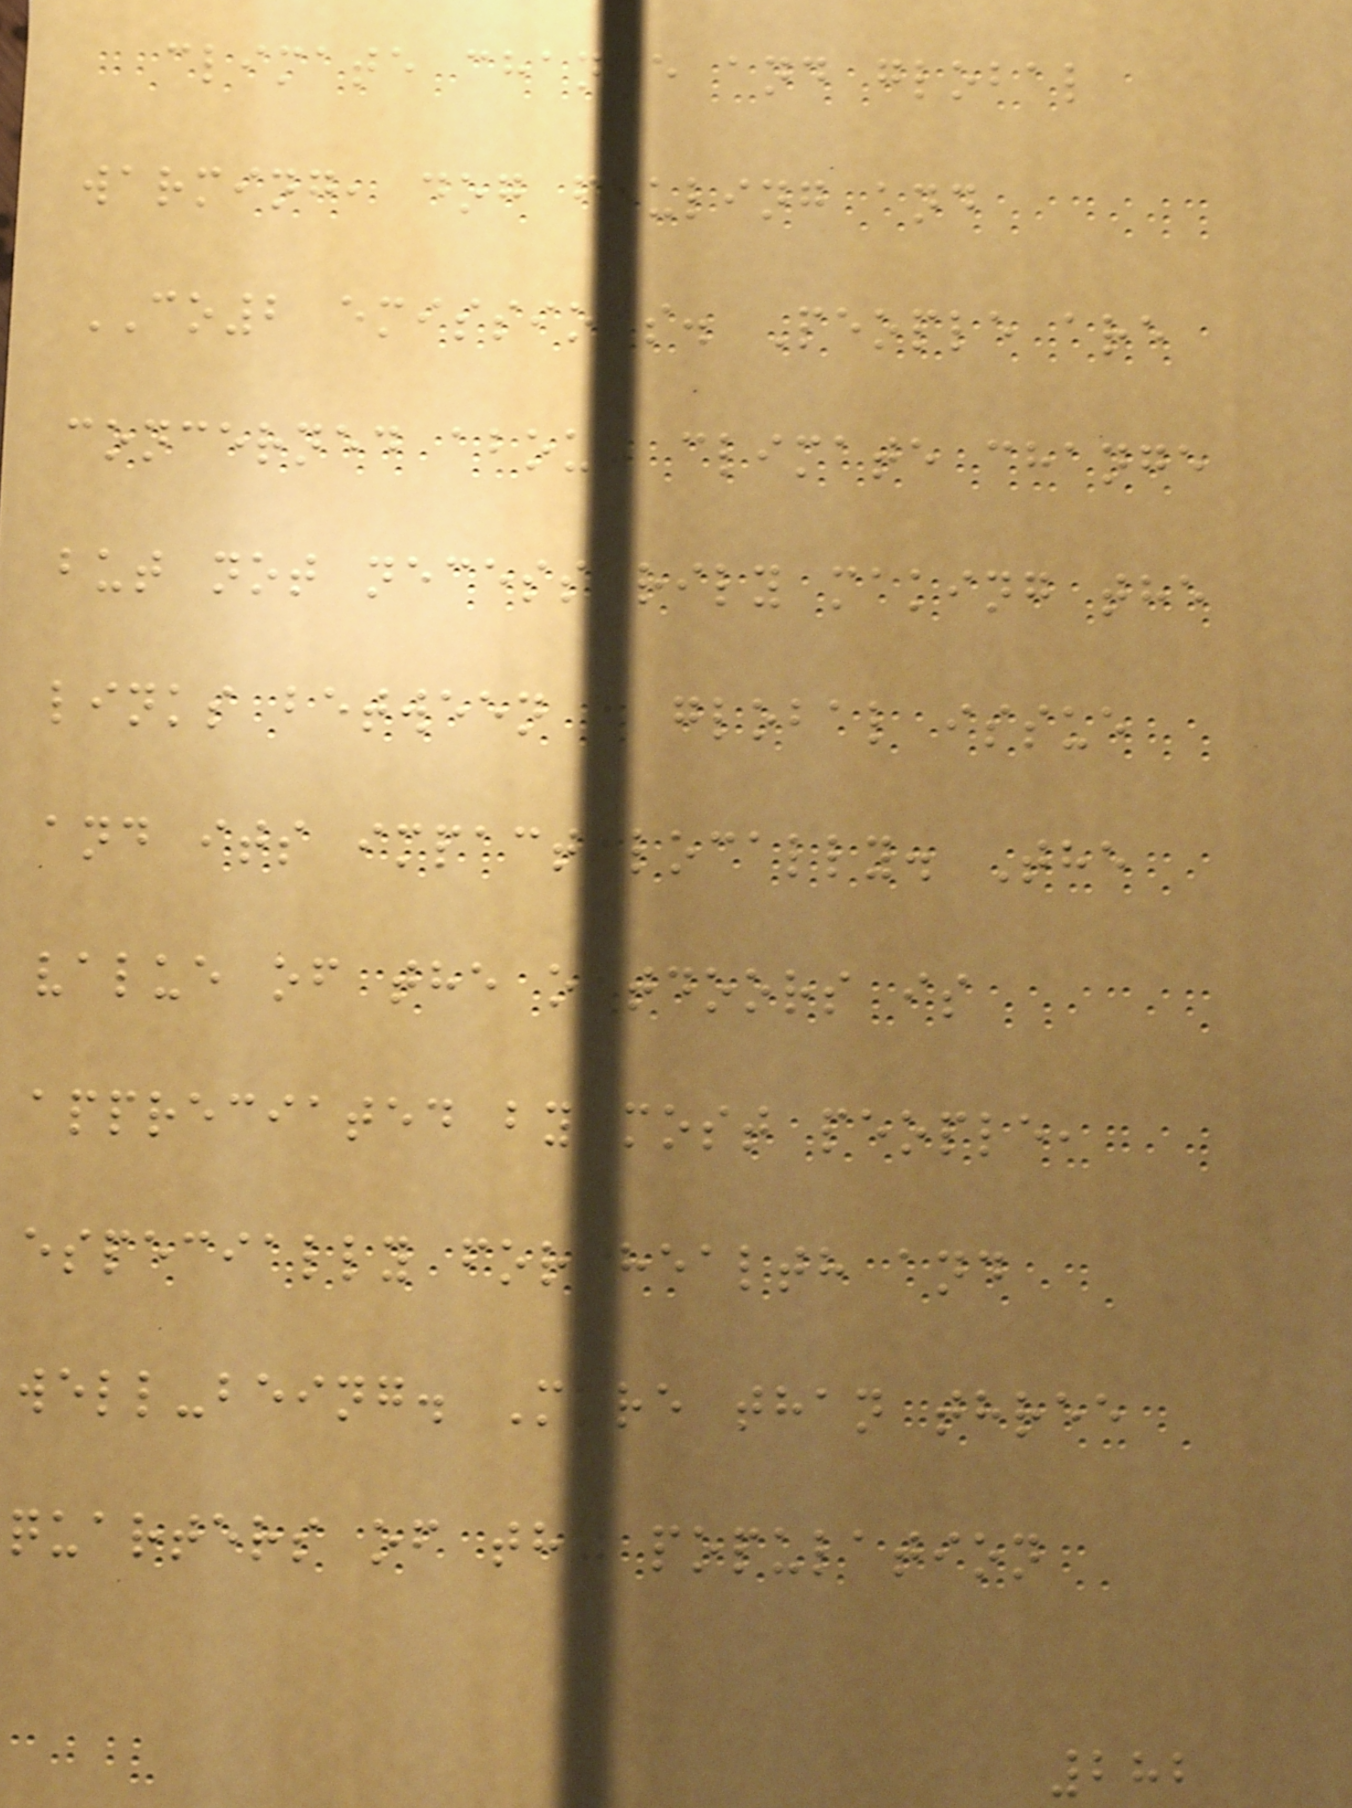climate change and global
warming, dog fouling and
CO2 emissions. People are
concerned about climate change
but not necessarily making the
links between a global issue
and its impact locally. The
value of the outdoors is
appreciated by most people,
especially for health and
well-being. More than three
quarters of the population
282
